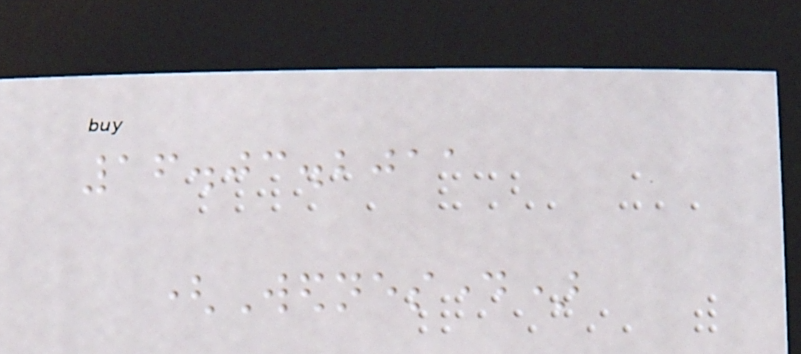16.03.2011
(Wednesday)
